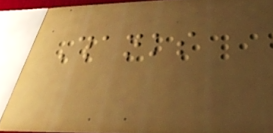Thanks
